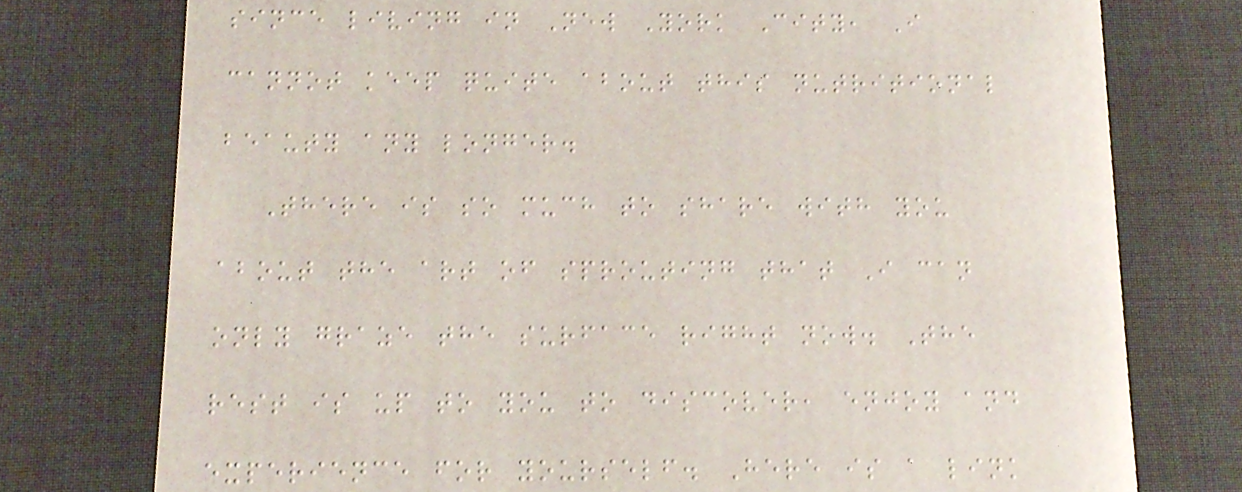since living in New York City, I
cannot keep quite about this nutritional
beauty any longer.
There is so much to share with you
about the art of sprouting that I can
only graze the surface right now. The
rest is up to you to discover, enjoy and
experience for yourself. Here is a link
